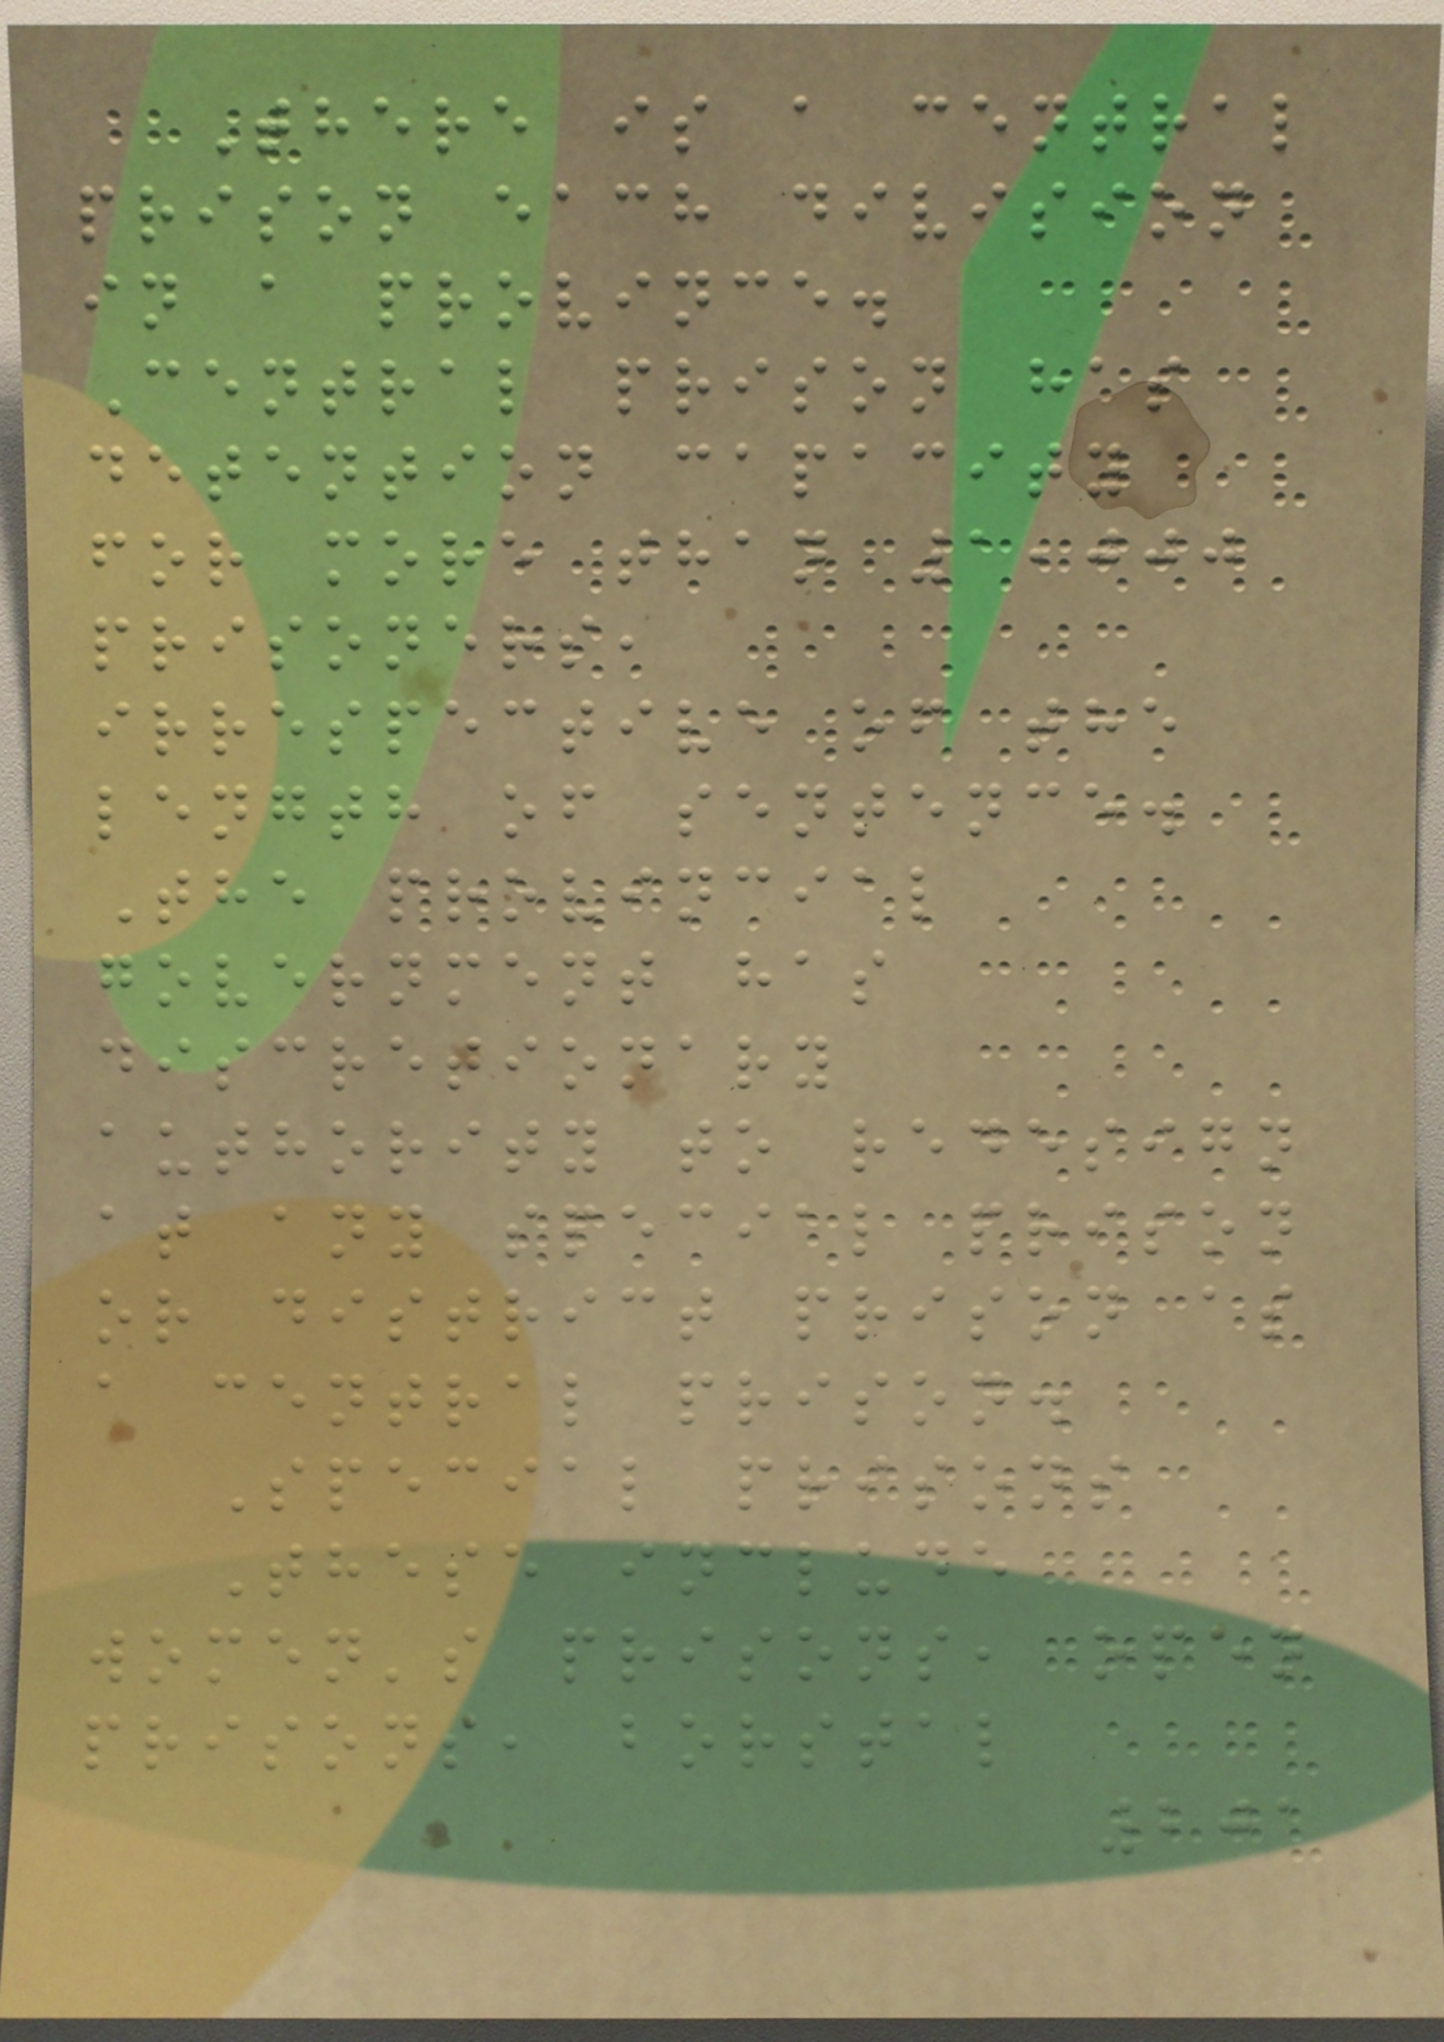There is a central
prison each division
in a province.
Central prison has
detention capacity
for more than 1,000
prisoners,
irrespective of the
length of sentence.
The provincial
government has
discretionary
authority to redesign
at any special prison
or district prison as
a central prison.
Special prisons
These include
women's prisons, open
prisons, borstal
201
